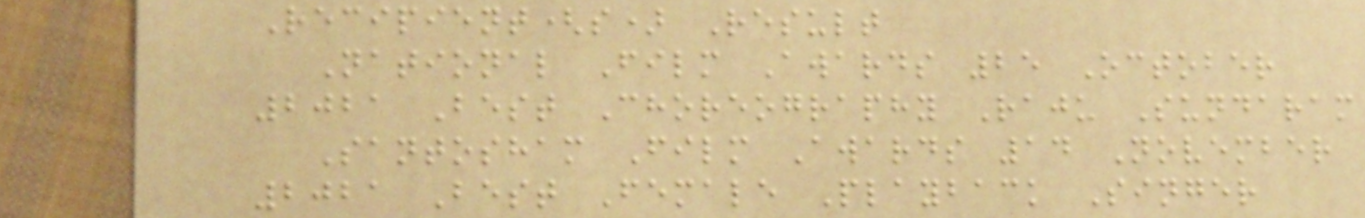Recipient(s) Result
National Film Awards 25 October
2021 Best Choreography Raju Sundaram
Santosham Film Awards 14 November
2021 Best Female Playback Singer
